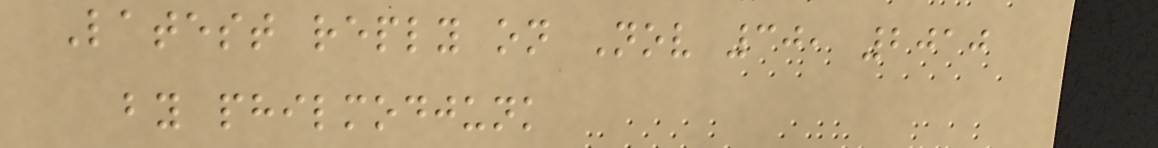Latest reply on Nov 30, 2010
by philmodjunk
